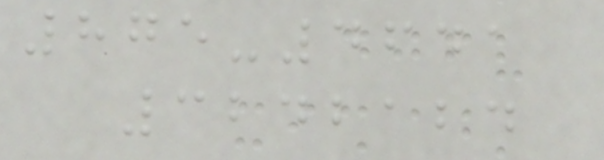875-4641
3242124
